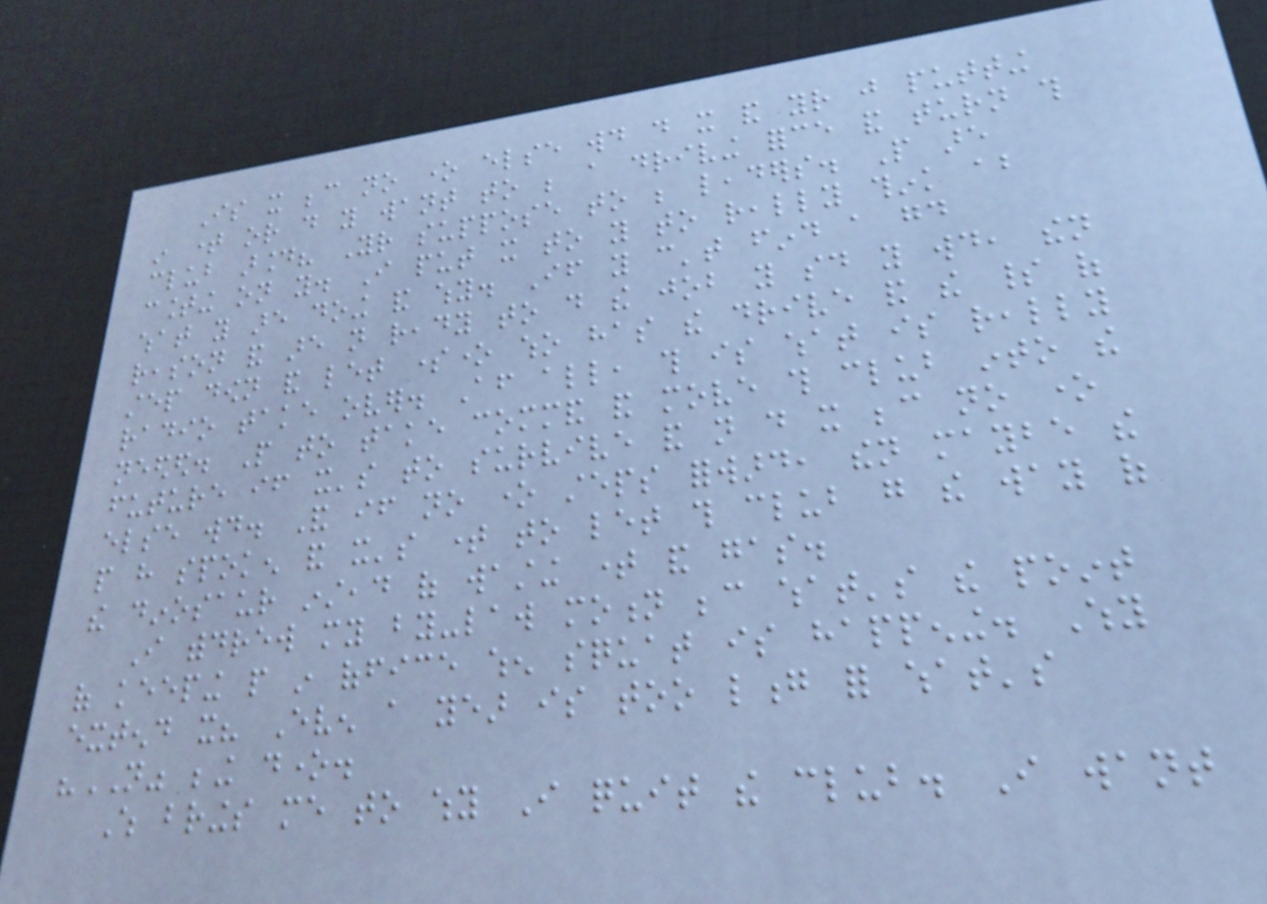Is it because no one else would do it and your just putting
in time or do you want to be a driving force and turn this
club around? Your suppose to be leaders. People are
counting on you. I put it to you to really think about
what you are doing and why. If you can't find a good
reason and are not ready to do the job you said you would, then
step down and let someone who has the drive and the spirit of
radio take over. After all, this is what is really
needed. People to take command and move this club into the
future if it's to survive and not do it because no one
else would. And if no one steps forward, then maybe the
people have spoken and it's time to let this club go the way of
the dinosaur instead of wasting time and gas.
I withdrew my by-law motion because what's the point
of keeping people in office when squat is happening. Why
extend it? Even a year is too long for what's
"NOT" being done.
Which brings me to why I quit the club. I want
